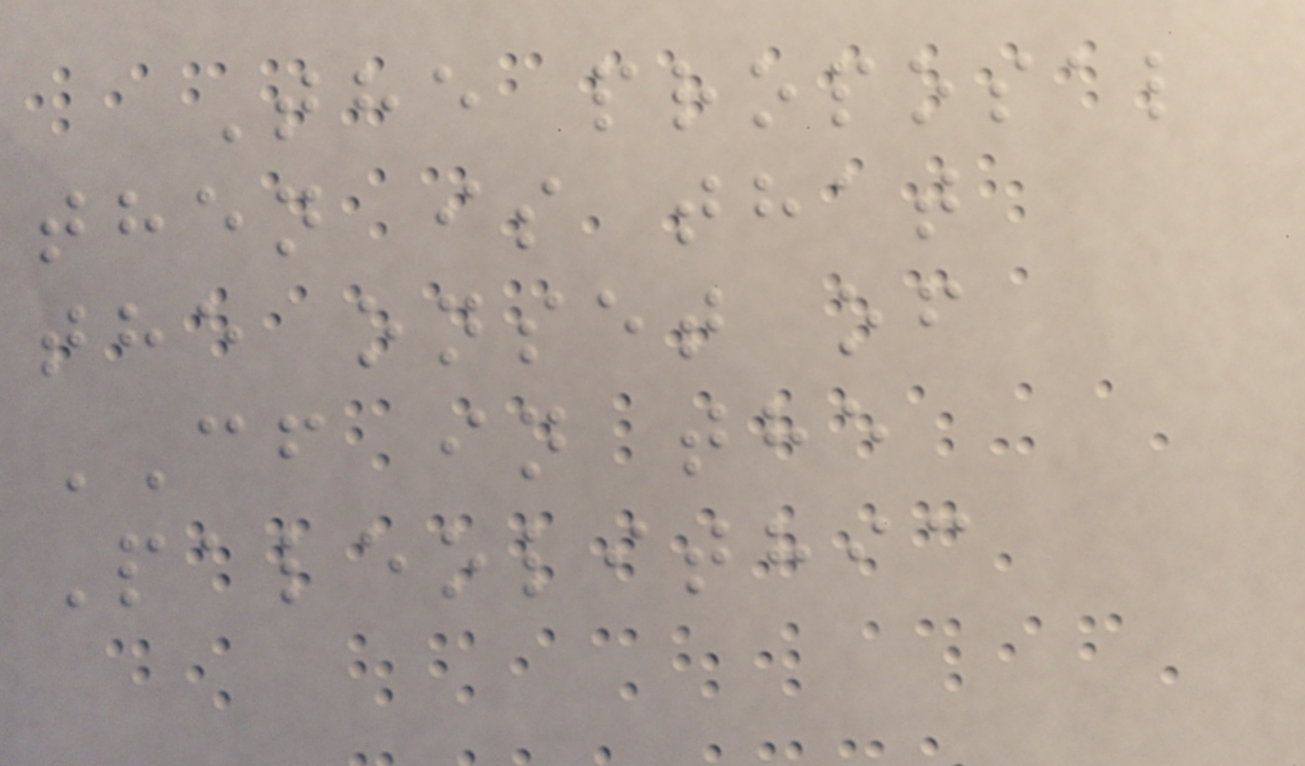The proposal
then is that
the onset of
CF in the
Paleolithic
